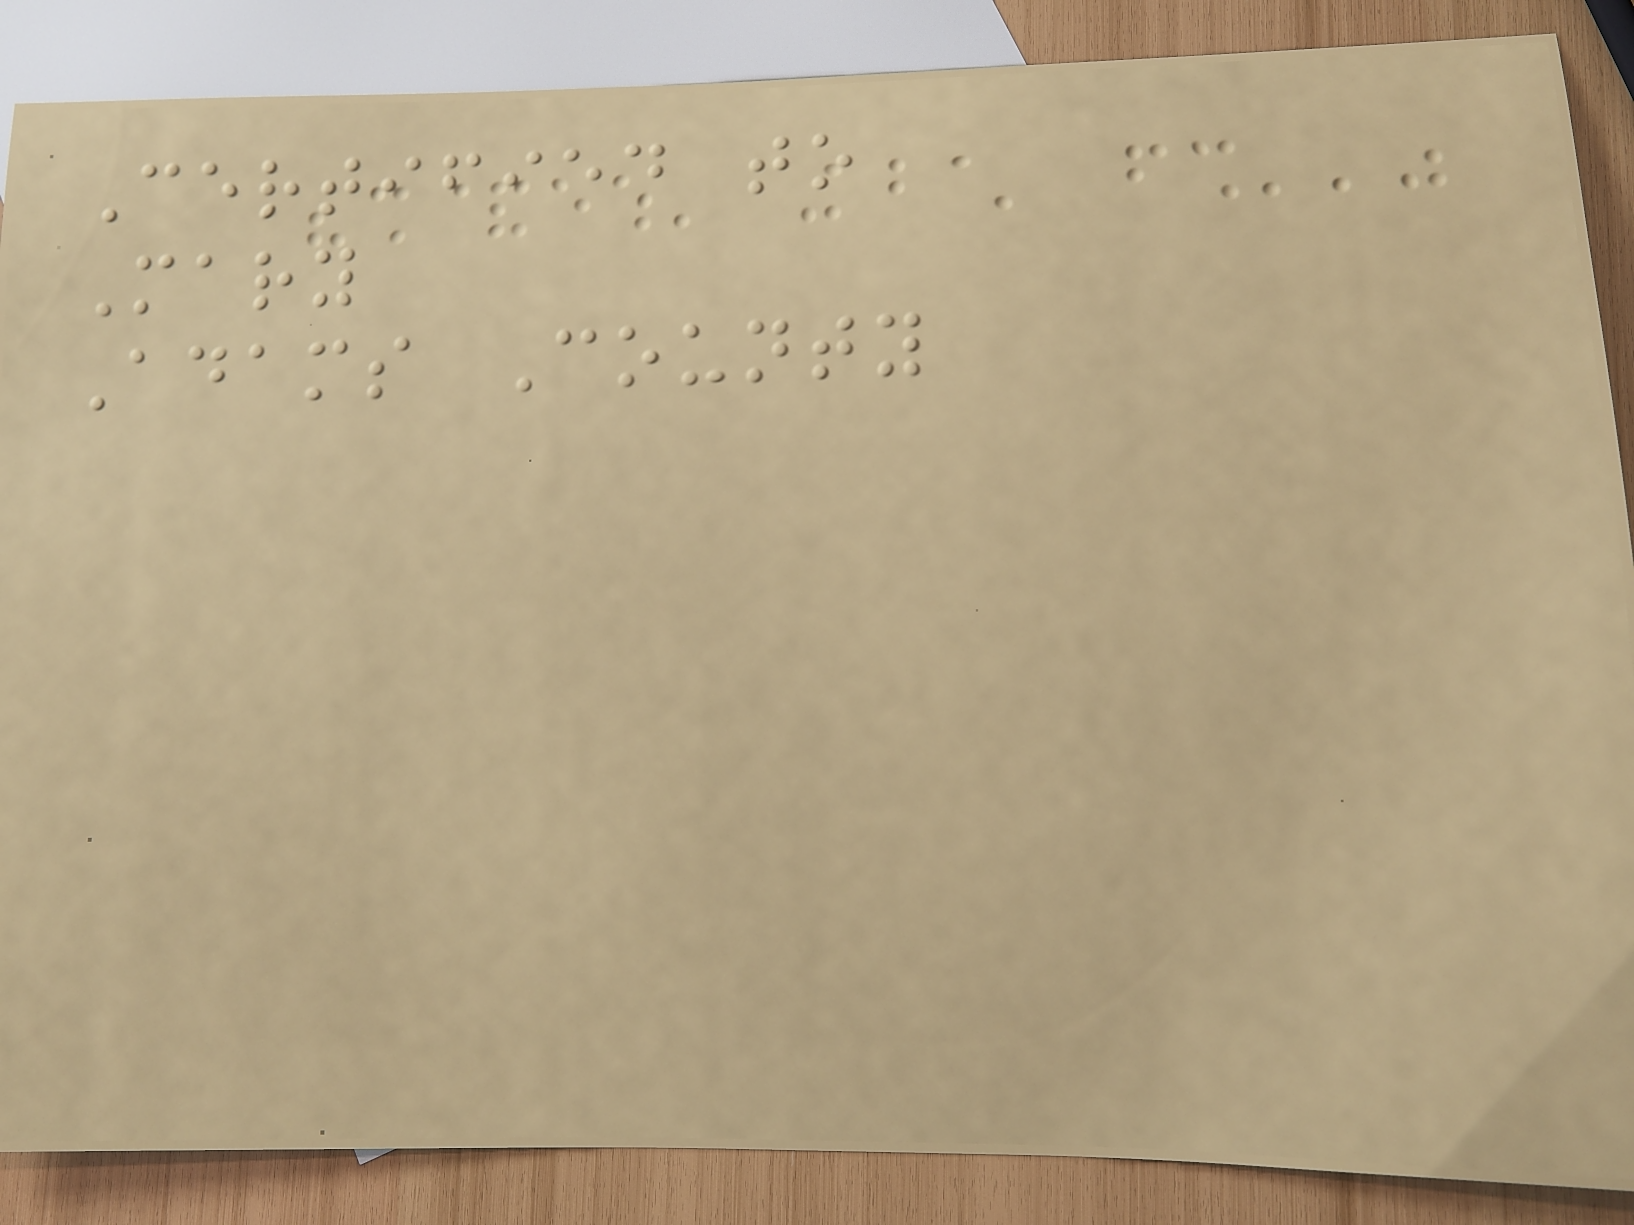Certified to
Mary
Adams County
